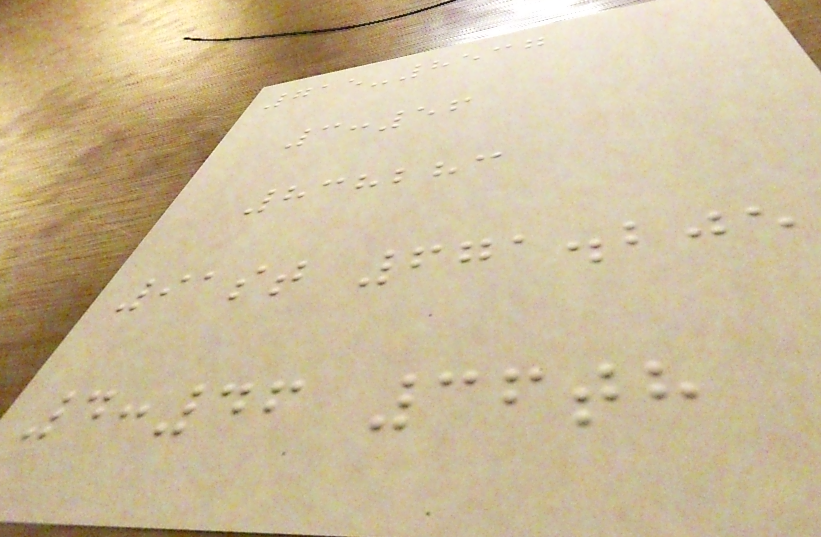715-8537
3:56
838283
91st 671.205
4:46 36th
